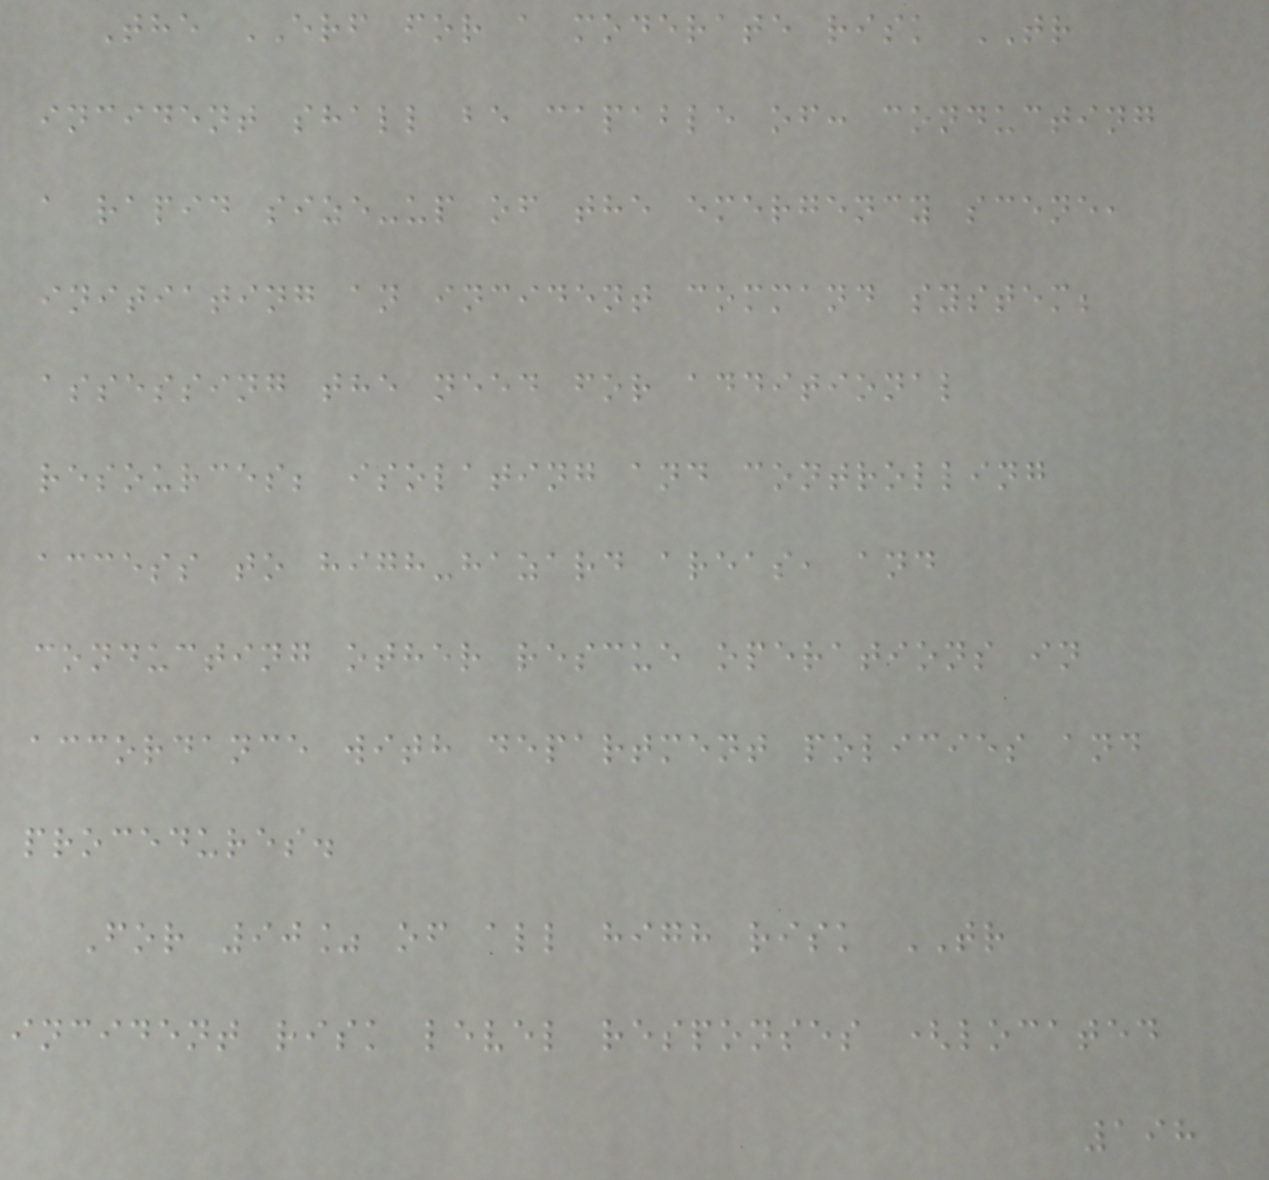The ERF for a moderate risk TR
incident shall be capable of: conducting
a rapid size-up of the emergency scene,
initiating an incident command system;
assessing the need for additional
resources; isolating and controlling
access to high-hazard areas, and
conducting other rescue operations in
accordance with department policies and
procedures.
For 90% of all high risk TR
incident risk level responses (located
198
